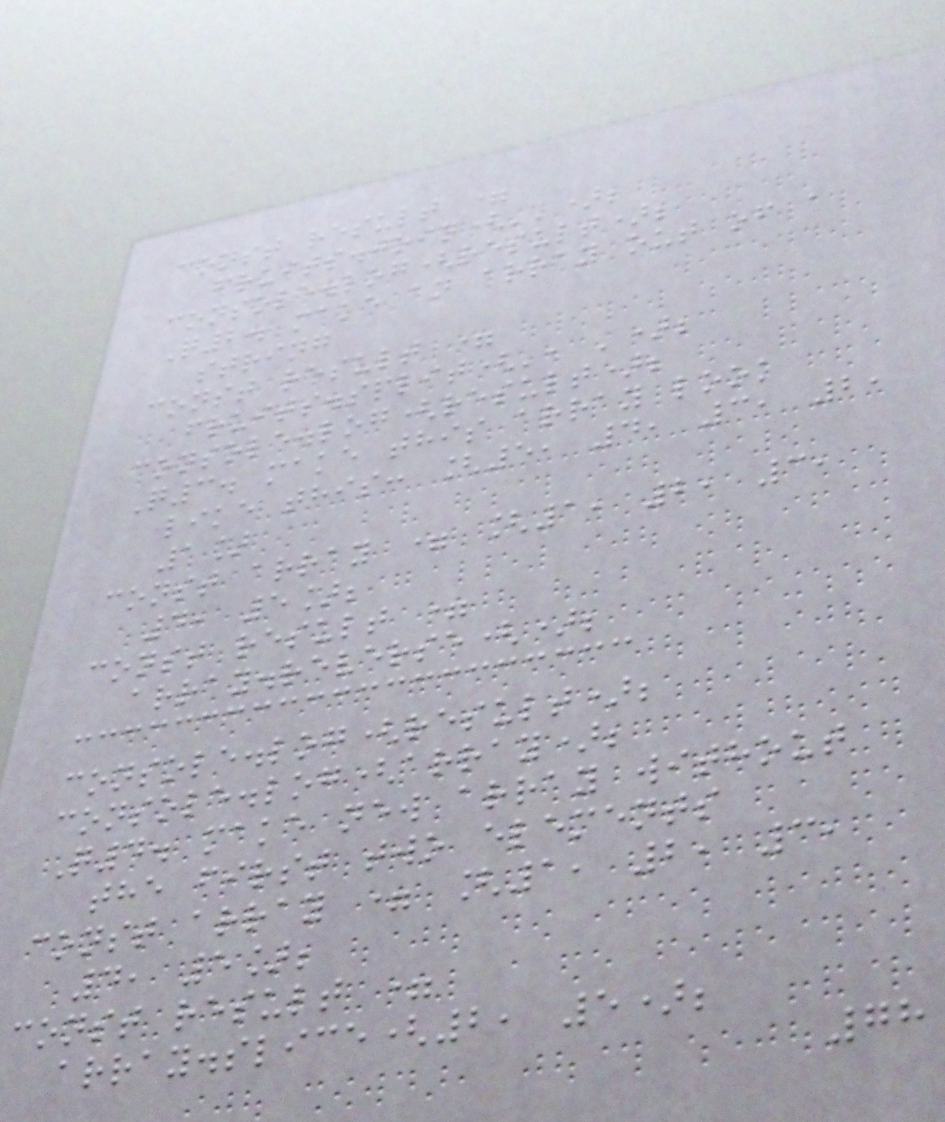const result =
fruits.join('');
console.log(result);
Q2. make an array out of a
string
const result =
fruits.split(', ');
console.log(result);
Q3. make this array look
like this: [5, 4, 3, 2,
1]
const array = [1, 2, 3,
4, 5];
const result =
array.reverse();
console.log(result);
console.log(array);
Q4. make new array without
the first two elements
const array = [1, 2, 3,
4, 5];
const result =
array.slice(2, 5);
78
